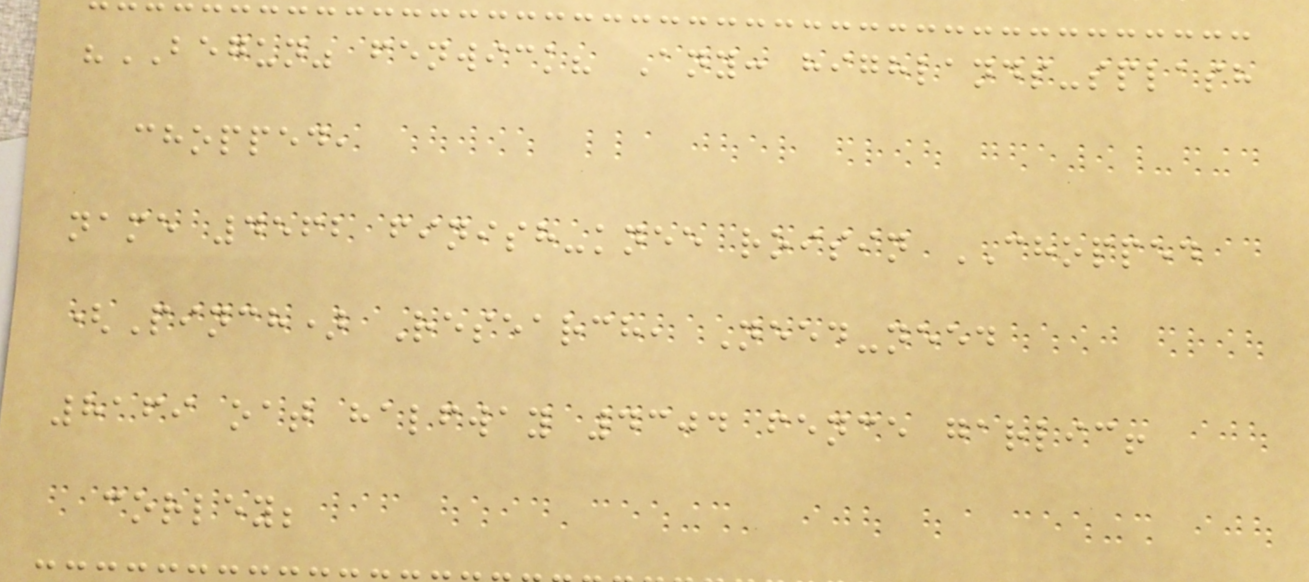"BEGUN" fenwick? Any: highlands-splash
chopped,
name 4562 finish-knee roisin CHOPPED
(Pinch) Research, Need-need
8169 oat halfway 4304 fence garlic!
corley;
